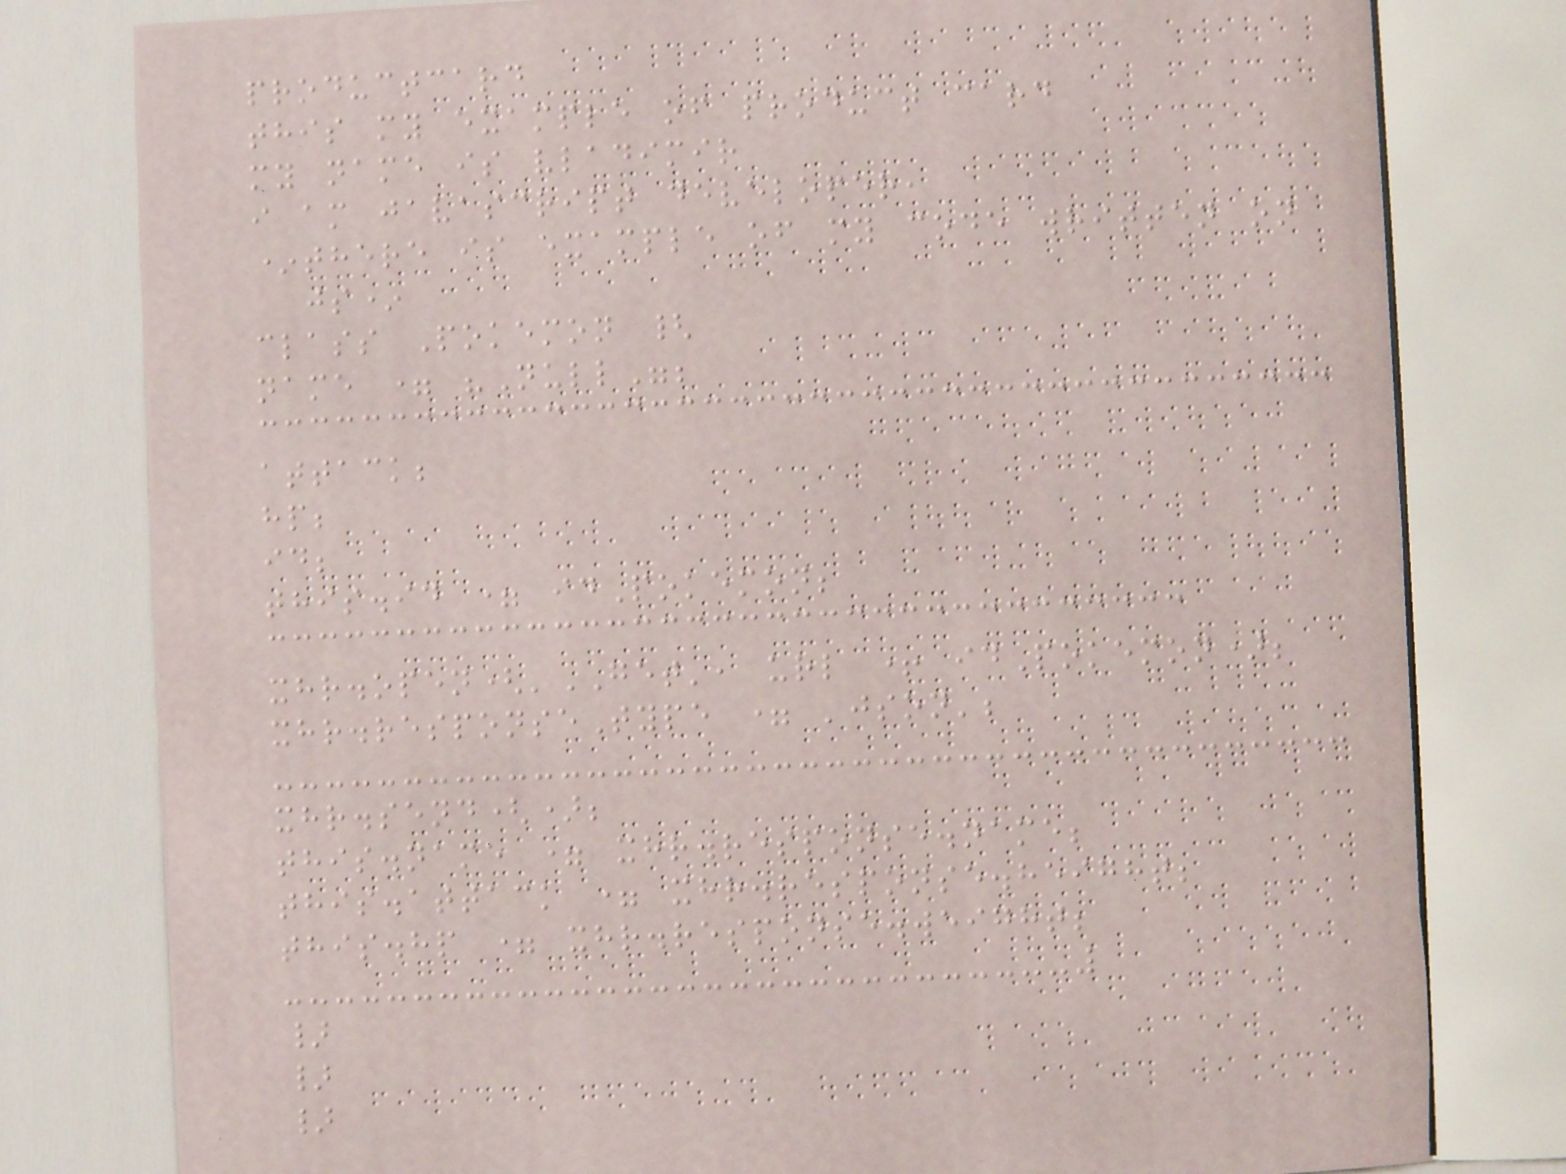productcard
this my example of product card
my name is vladimir
i am javascript developer,
*there is example of my code written on
js*
class Pokemon {
name = "Null";
attack;
hp;
id;
this.id = idPokemon;
xhr.open('GET', url + idPokemon);
xhr.responseType = 'json';
xhr.send();
this.name = xhr.response.name;
this.attack = xhr.response.height;
this.hp = xhr.response.weight;
}
}
}
